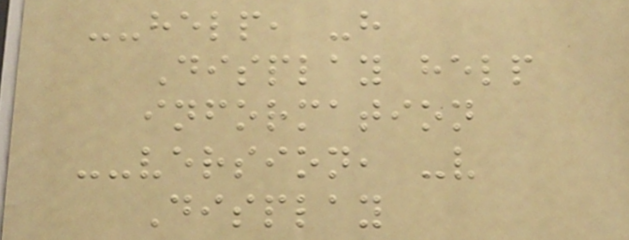--help, -h
Display help
information
--version, -v
Display
